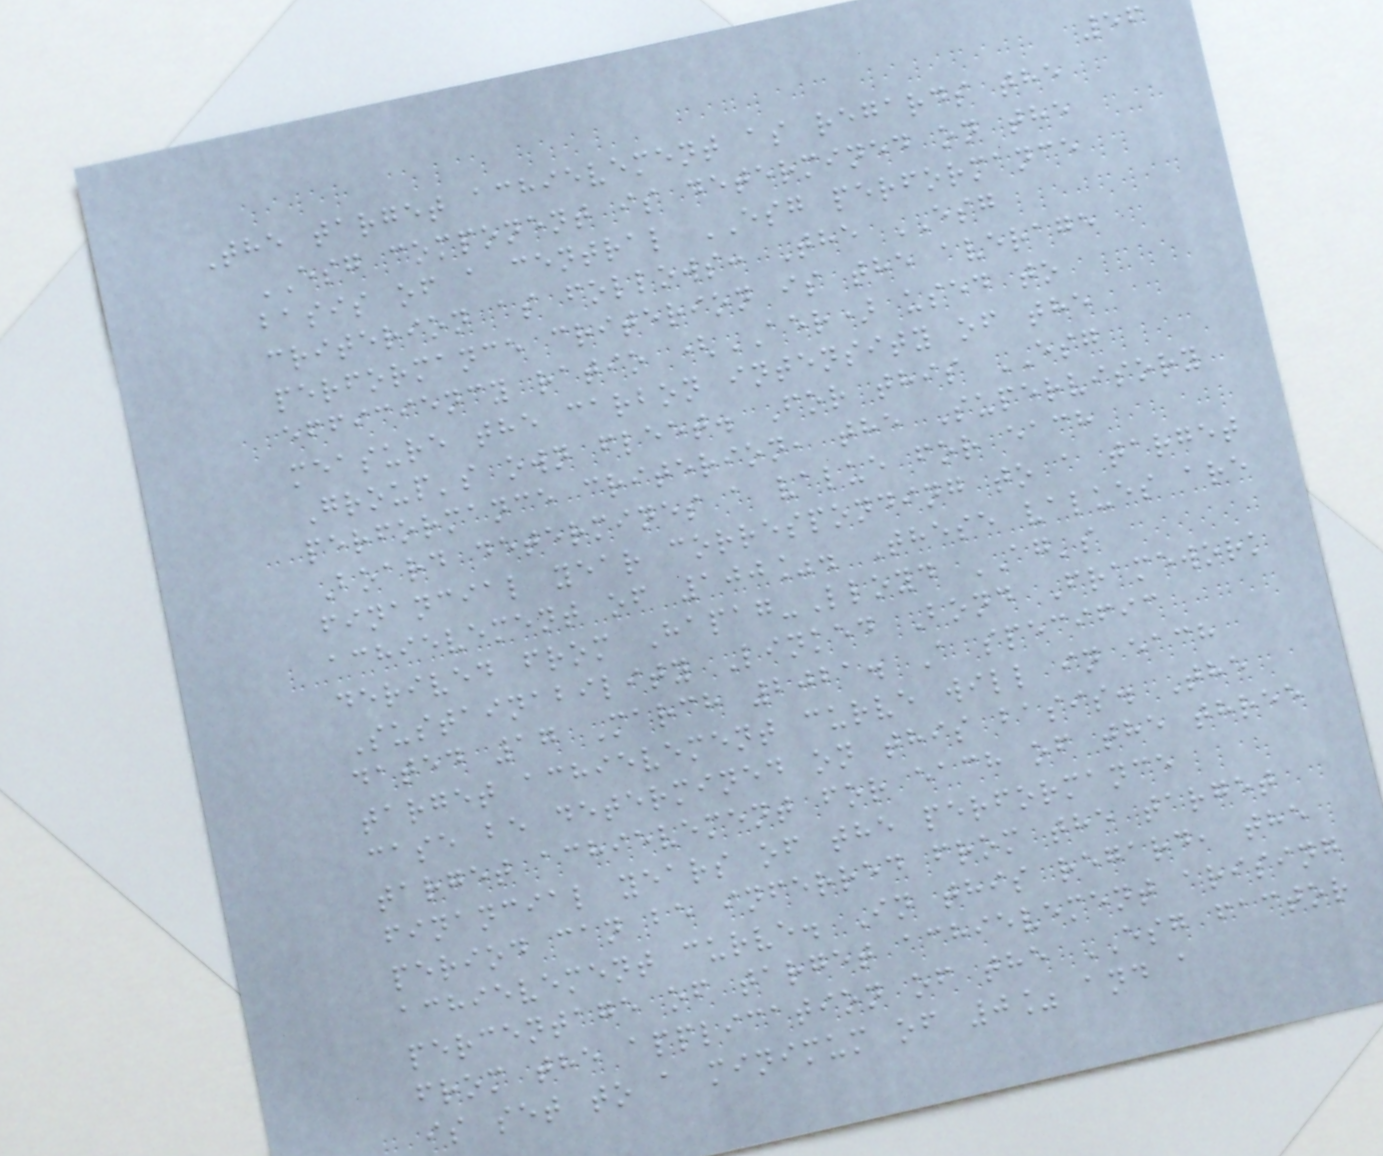56
The target achievement as regards the
ESG component is determined on the
basis of a central ESG performance
criterion as follows: The ESG
performance criterion is the average
efficiency ratio (AER) used to
measure the carbon intensity of the
Group's own fleet. For this ESG
performance criterion, the Supervisory
Board determines a value for each
financial year corresponding to a target
achievement of 100%. These values are
derived from Hapag-Lloyd AG's
Sustainability Linked Bond Framework
dated 17 March 2021. A specific
target achievement curve will in each
case be determined on this basis. The
target achievement for each of the three
financial years of the performance
period can be inferred from the target
achievement curve. In this regard, the
percentage of target achievement arising
from the application of the ESG factor
is set to a minimum of 0% and a
